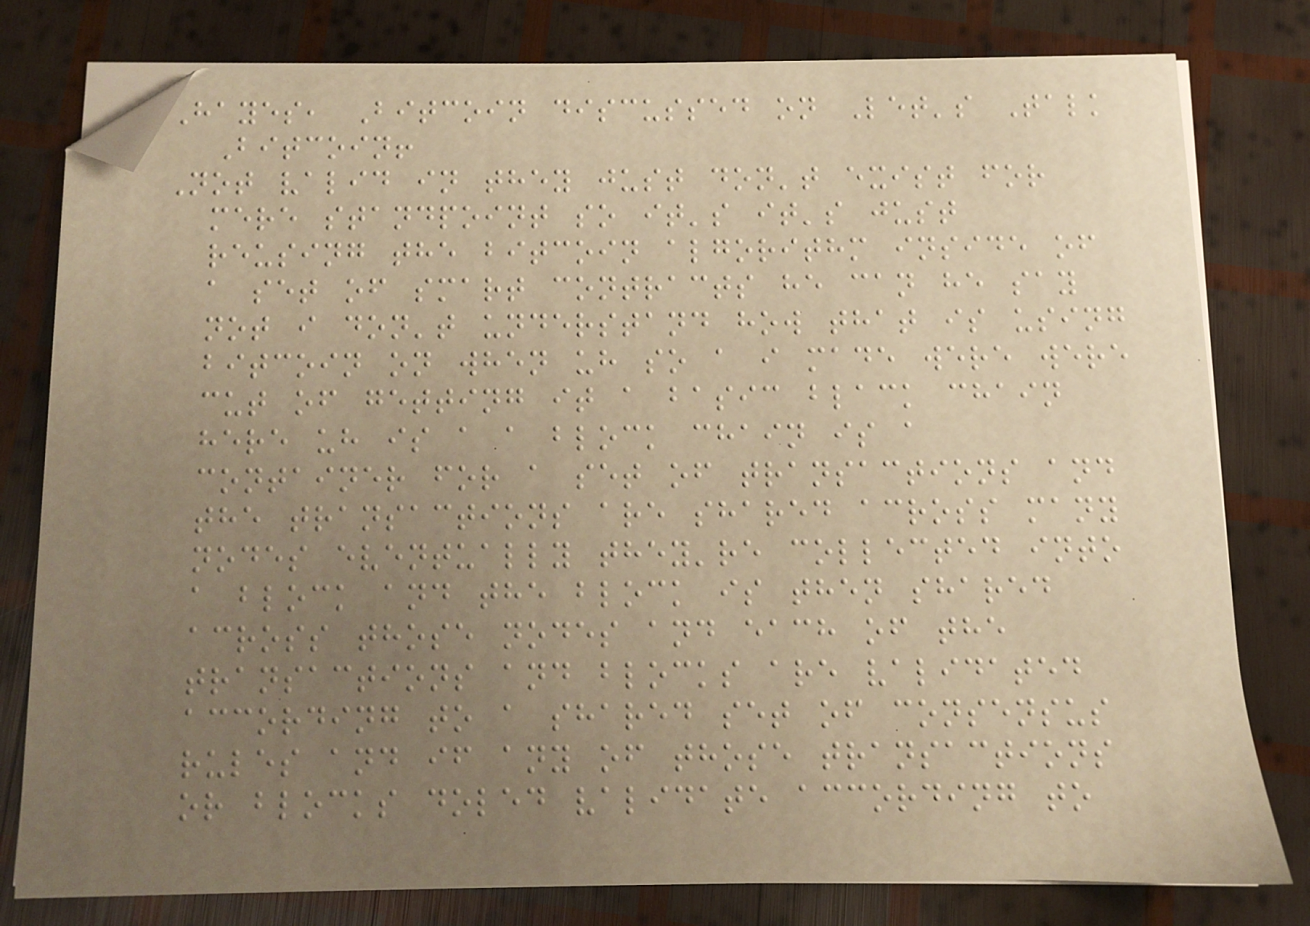Hayes, Bitcoin discussed on Let's Talk
Bitcoin!
Not valid in they just don't exist for
mere standpoint so it's it's just
reusing the bitcoin algorithm inside of
a set of smart contracts he can he say
not i don't understand how that is using
bitcoin on when uh so a i made were were
cut of getting it a basic black chain
here uh is a a block chain is a
container for a set of transactions and
the transactions are shared across many
nodes eventually they're collected into
a block and the block is then shared
across those nodes and each of the
transactions and blocks are validated
according to a shared set of consensus
rules and if any of those transactions
or blocks doled validate according to
